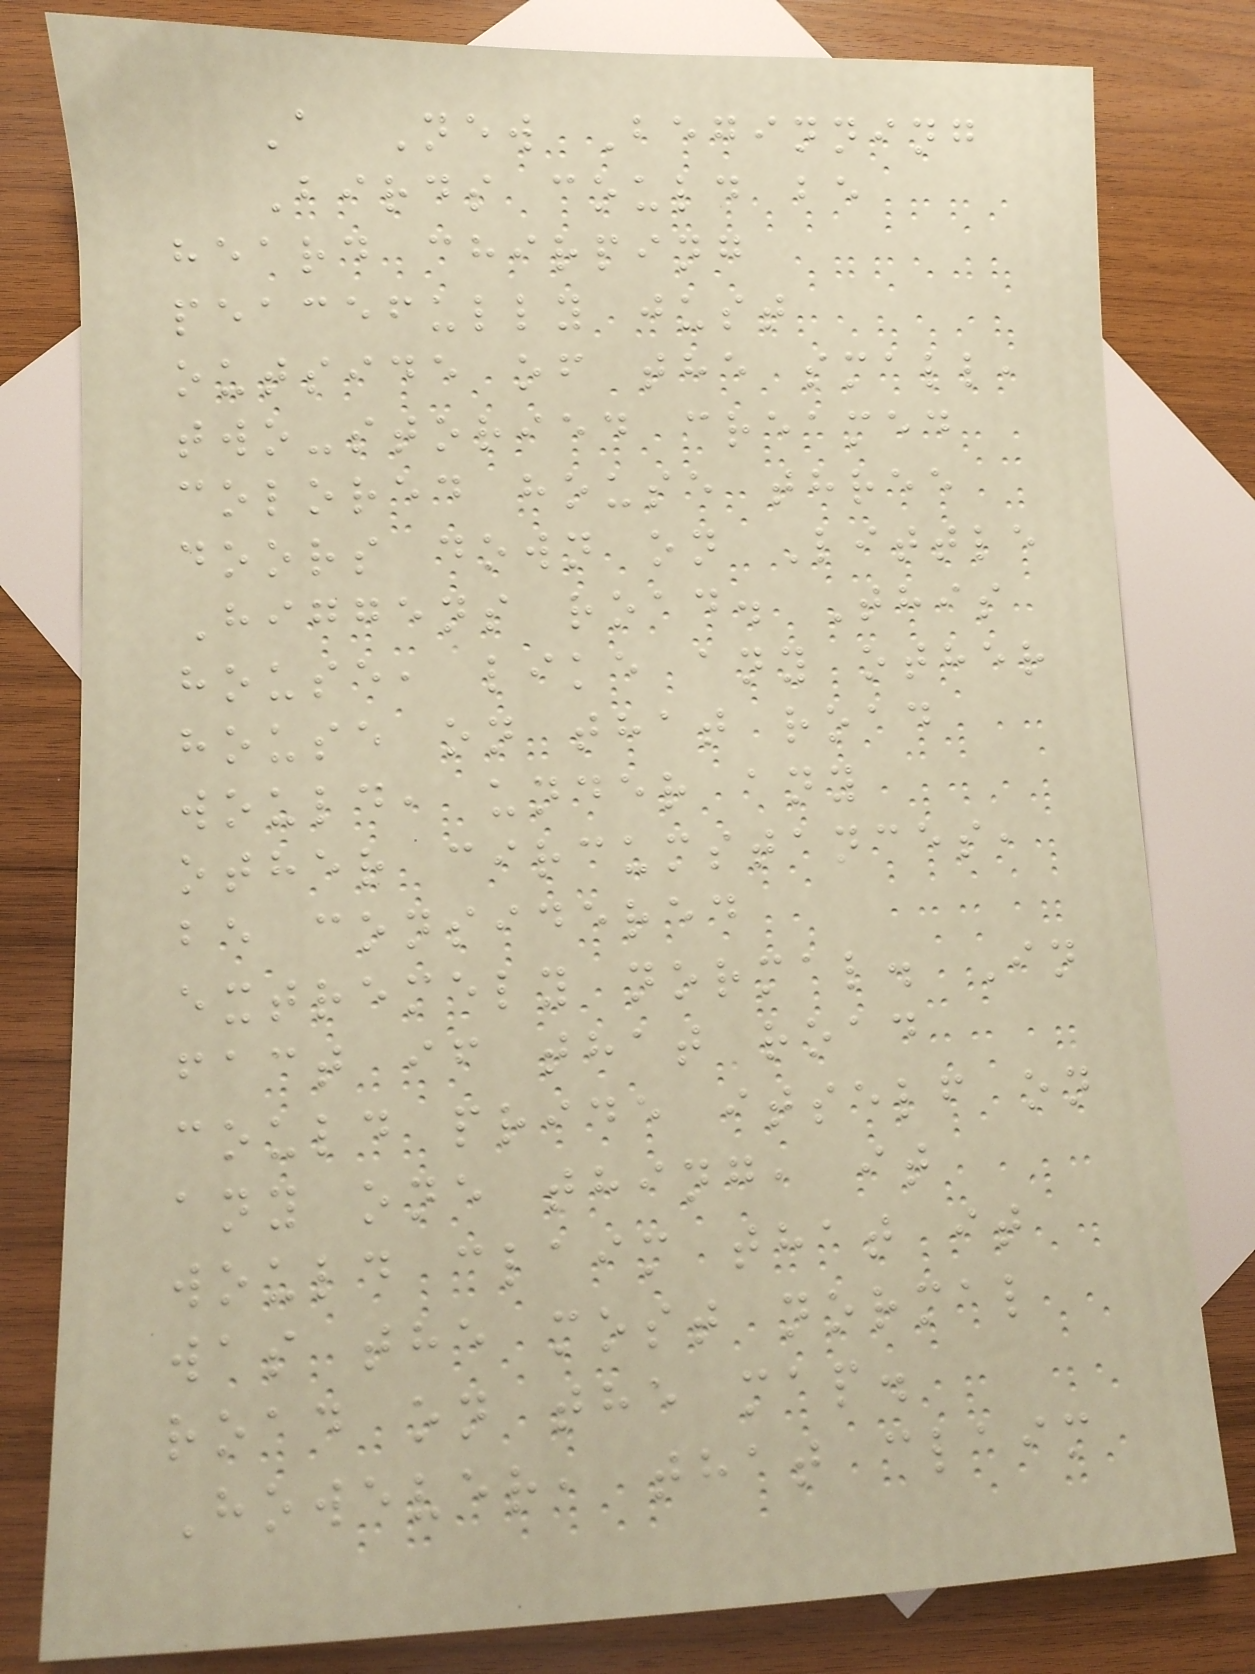A New Beginning
Birds could be
heard chirping
peacefully just
outside of the small,
two-storied creamed
colored house three
doors down on Little
Higgens road. This
house, like any other
house on that road
would, under any
other circumstances,
be considered
extremely normal. In
fact if that road
could pride itself on
any one thing, it
would claim that it
was the most normal
road on the map.
However, that claim
